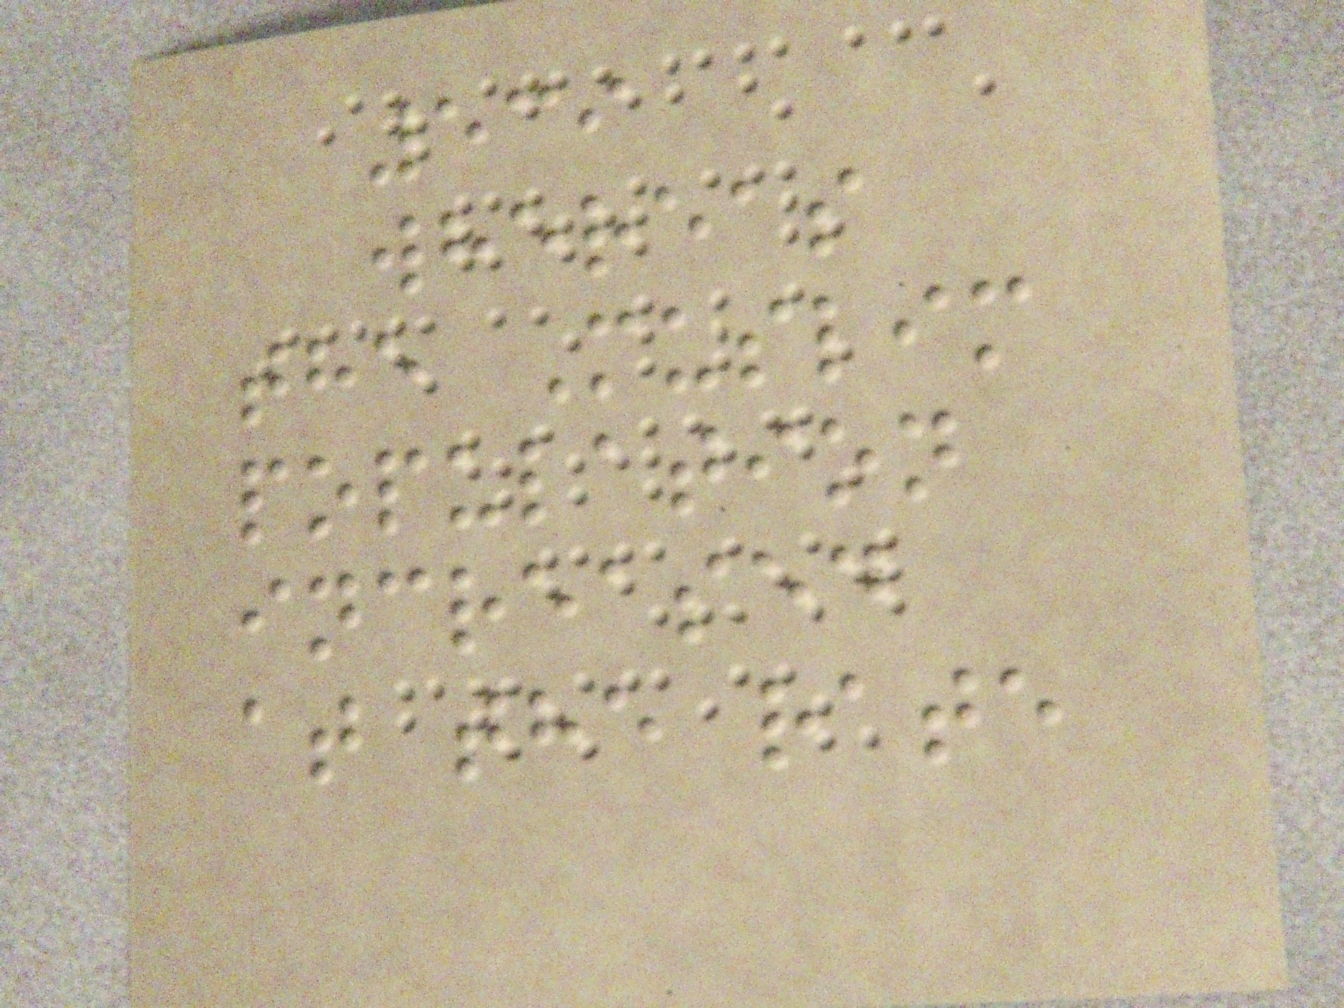539
whereas
the Muslim
population
increased
at the rate
